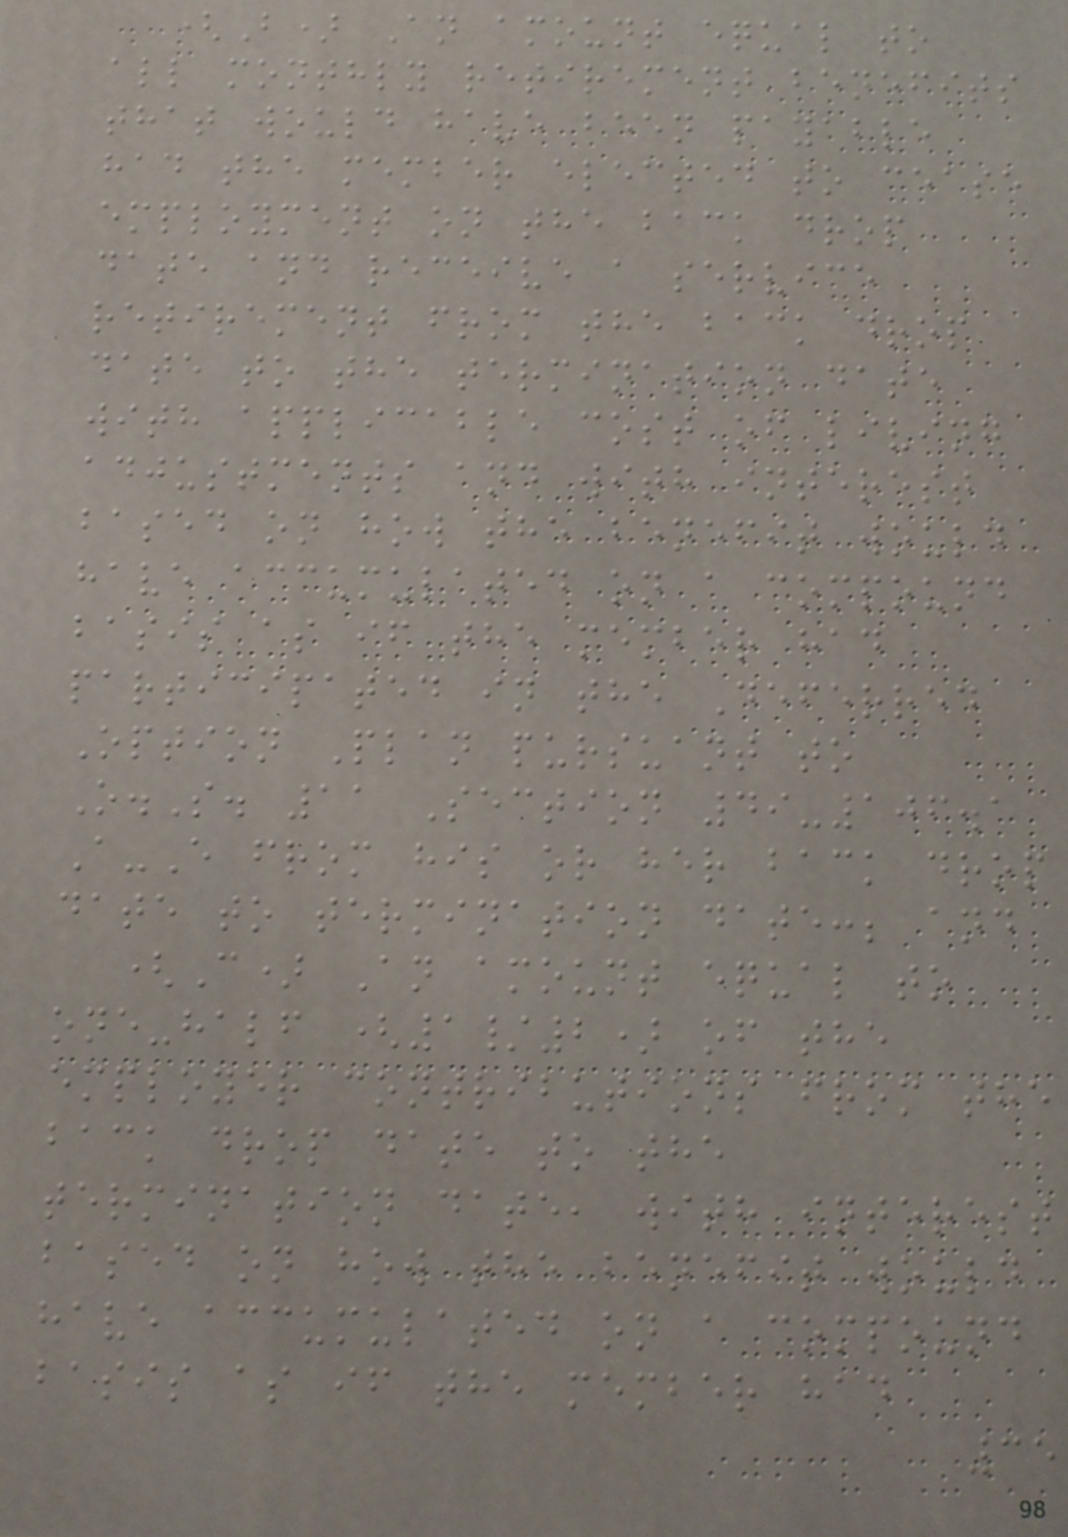(B) An amount equal to
all monthly retirement benefits
that would have been payable
had the member elected to cease
employment on the back drop
date and receive a service
retirement from the back drop
date to the termination date
with applicable cost of living
adjustments and with interest
based on how the benefit would
have accumulated on a compound
basis as if the member had
participated in the Deferred
Option Plan pursuant to
O.S. 11 Section 49-106.1
A-E from his or her back drop
date to termination date:; and
(C) An amount equal to
one-half (1/2) of the
employer contributions from the
back drop date to the
termination date, with interest
based on how the benefit would
have accumulated on a compound
basis as if the member had
35
